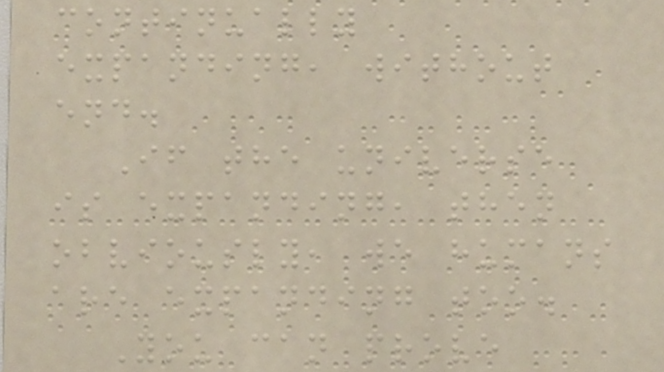continually
expanding, without
end.
If the universe
is expanding, then
obviously, we humans
are expanding too.
You can prove
